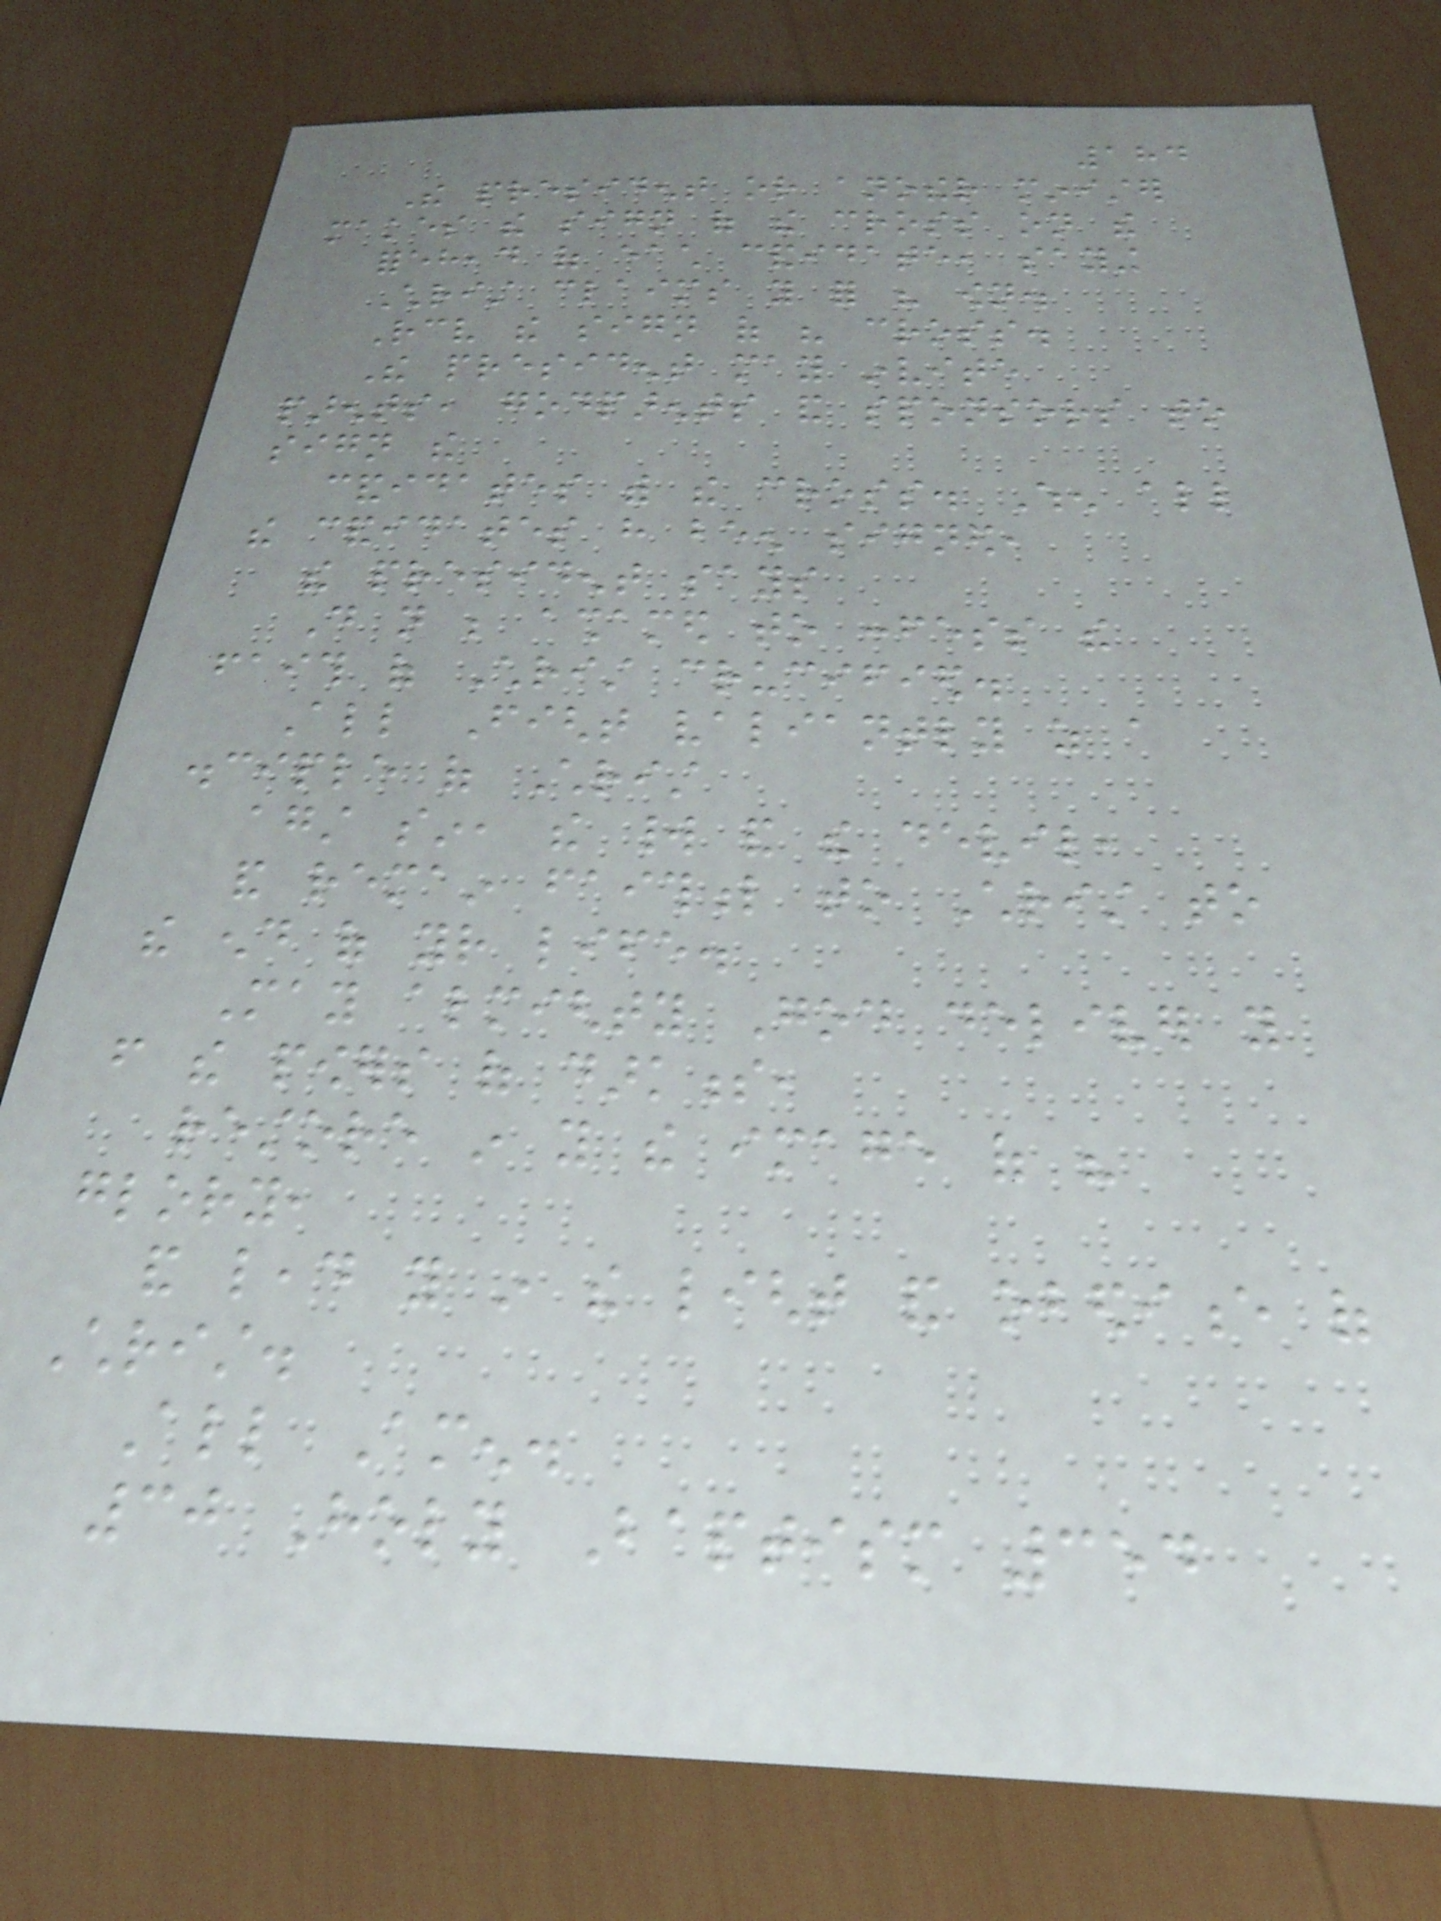184
The president or another minister
makes the sign of the cross on the
forehead of each candidate, saying
Christ claims you for his own.
Receive the sign of his cross.
The president may invite
parents, godparents and sponsors to
sign the
candidates with the cross. When all
the candidates have been signed,
the president says
Do not be ashamed to confess the
faith of Christ crucified.
All Fight valiantly as a
disciple of Christ
against sin, the world and the devil,
and remain faithful to Christ to
the end of your life.
May almighty God deliver you
from the powers of darkness,
restore in you the image of his
glory,
and lead you in the light and obedience of
Christ.
All Amen.
30 Holy Baptism 354
